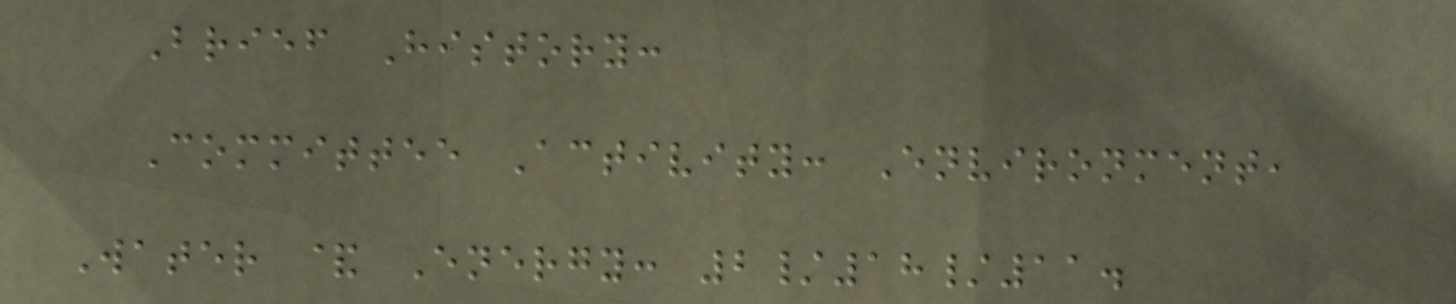Brief History:
Committee Activity: Environment,
Water & Energy: 2/18/11.
